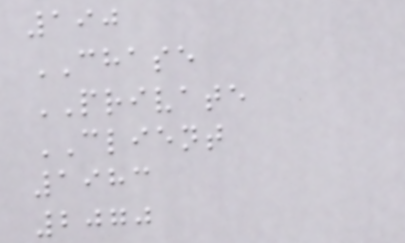190
CHASE
PRIVATE
CLIENT
1983
2070
